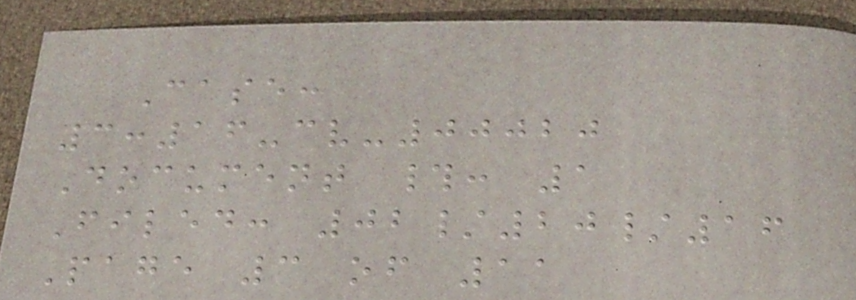Case:
3:16-cv-00020
Document #: 1
Filed: 02/20/16
Page 3 of 11
